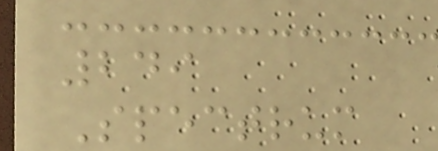249
Spectrum
